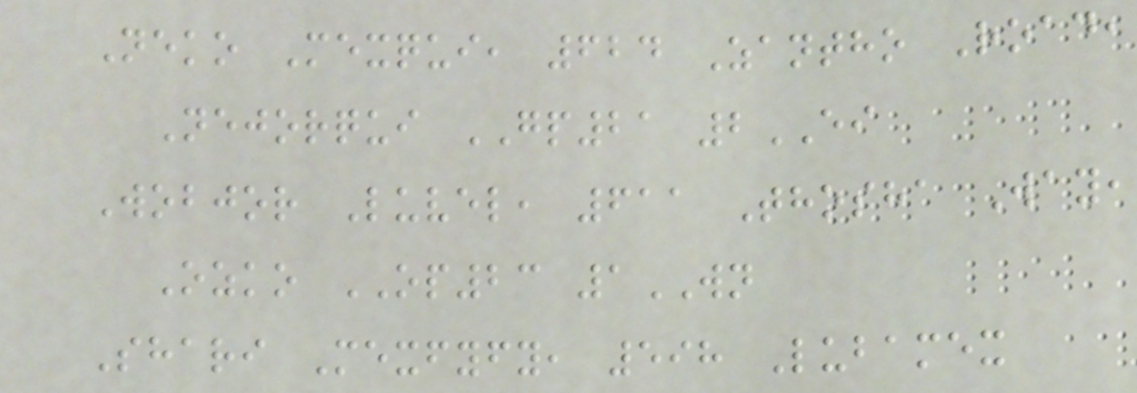Neko Mexqui, 624 Zantho Road,
Nejorqui GP21 2EI
Wobjor Luvel, 611 Thosha Way,
Ozko OP23 1WN
Shari Mexfyfy, 598 Lubamex
